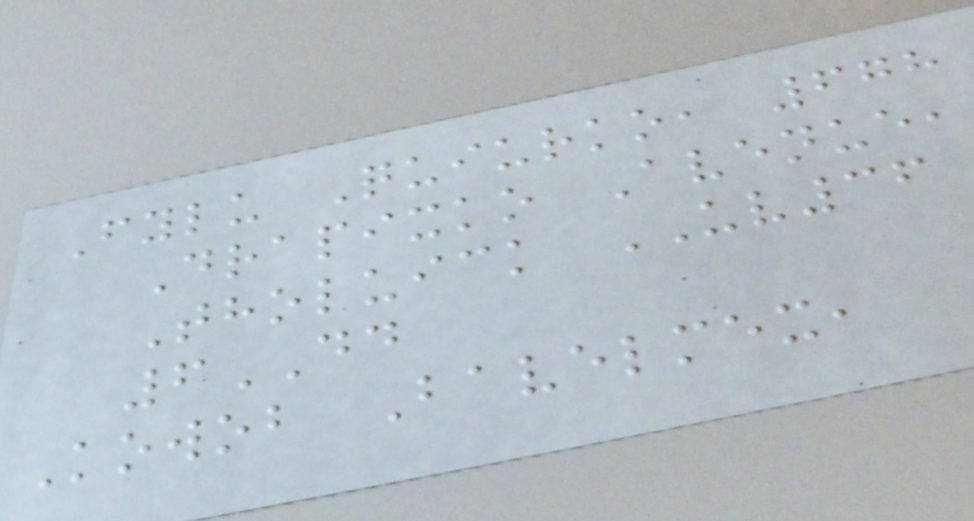Fylu Quiurko, 678
Drapixko Avenue,
Tholuick UV36
6DD
Kowob Bavelmex,
